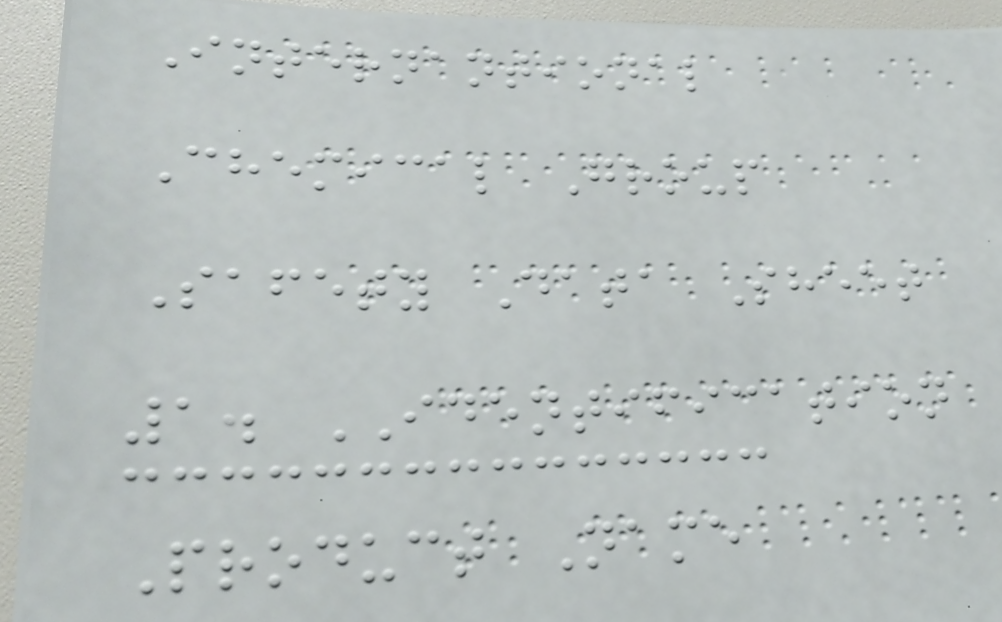Internantional
Chemical Group
Safety Data Sheet
1. IDENTIFICATION
Product Name
